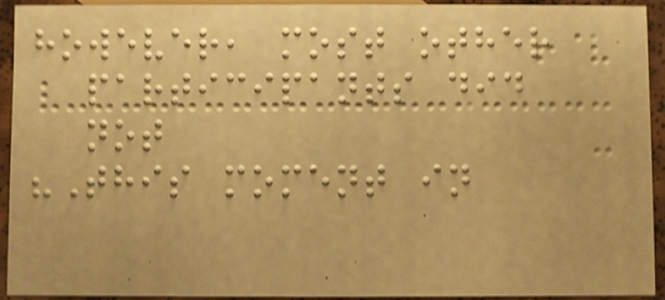however, most other
participants did
not
"This moment in
